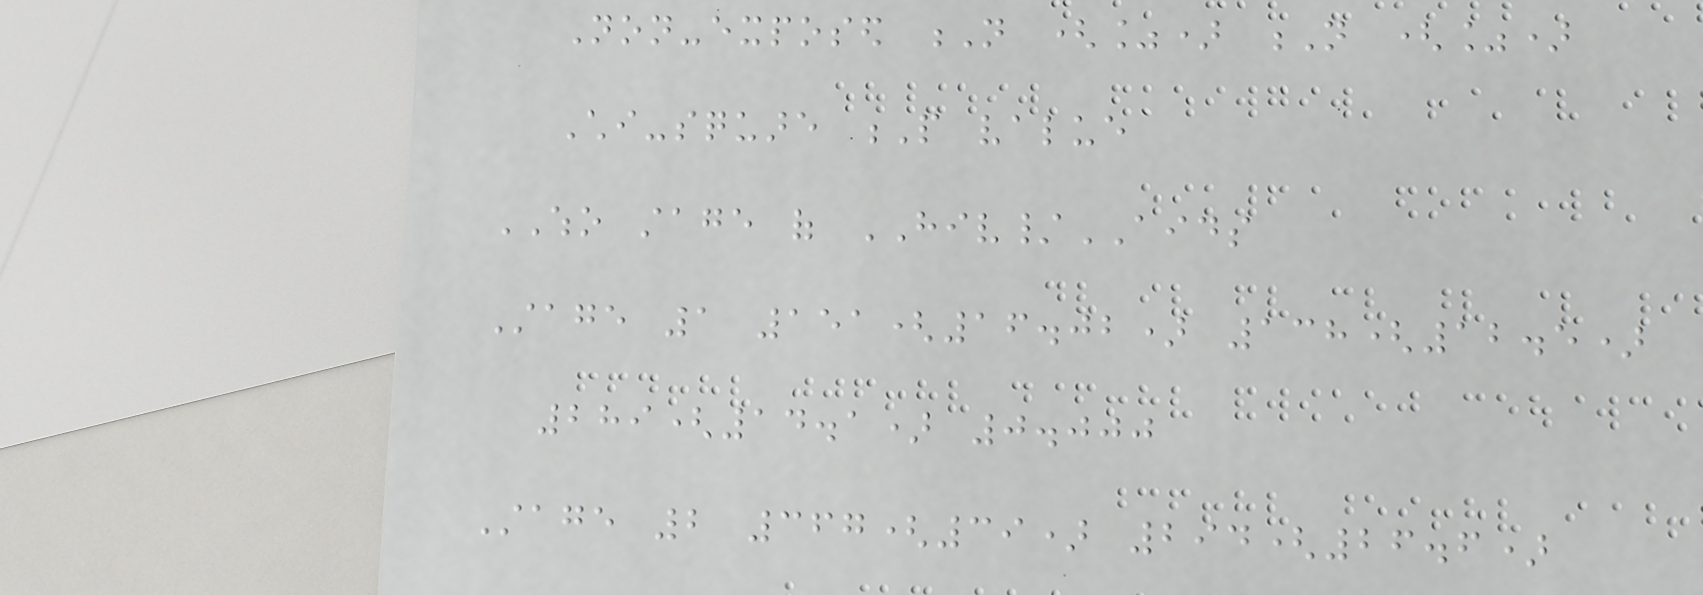Non-exposed N (%) N (%)
Chi-square P value
WHO stage of HIV/AIDS
Stage 1 151(16.02) 138(12.5)
289(14.1) 0.000
Stage 2 367(39) 294(26.6)
